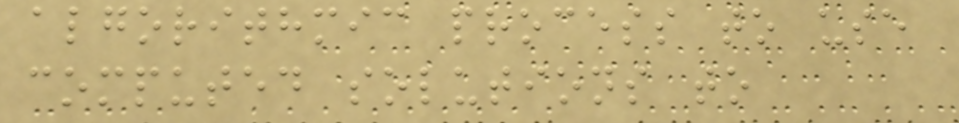algorithmic process to use
computed solutions to
